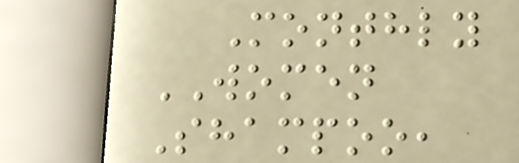Monthly
WOMEN
Shampoo,
